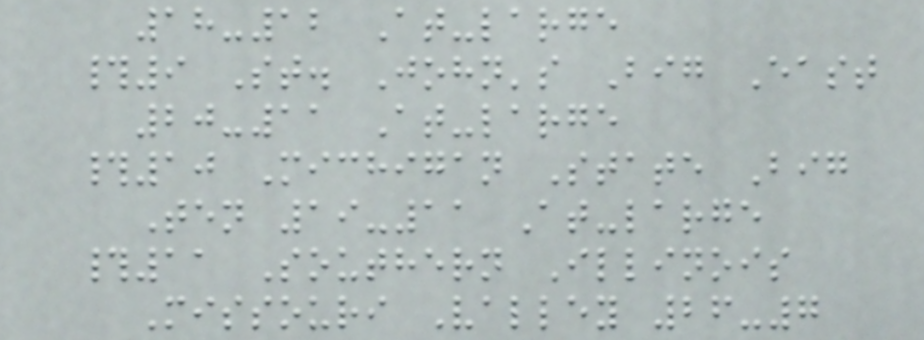18-12 At-large
#9 St. John's Big East
20-11 At-large
#10 Michigan State Big
Ten 19-11 At-large
#11 Southern Illinois
Missouri Valley 26-7
